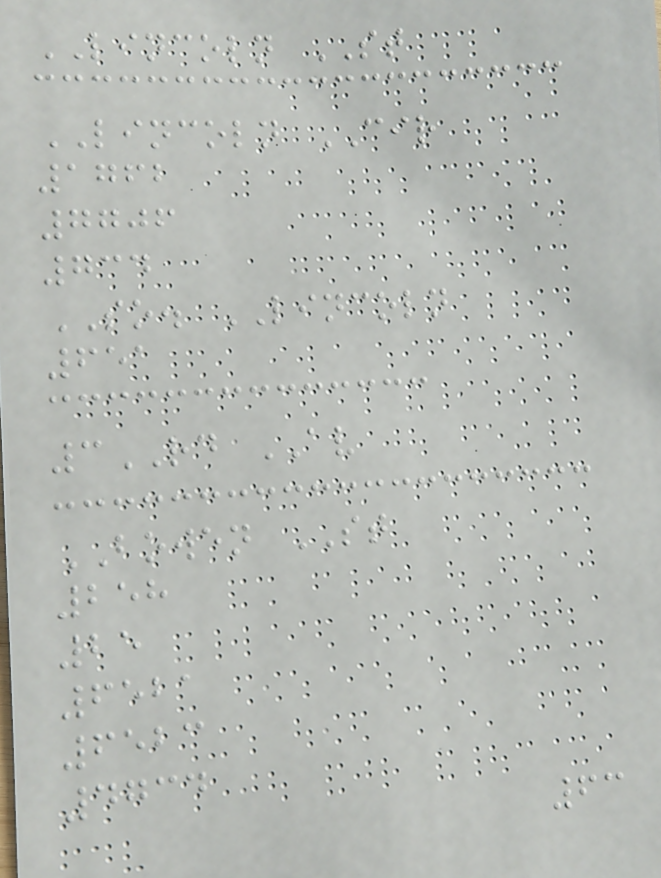LINCOLN ST
LINCOLN CIR
1762
7706
734
SO. LINCOLN
651
3RD AV
BOWEN ST
258
25
6521
6523
4734
63
